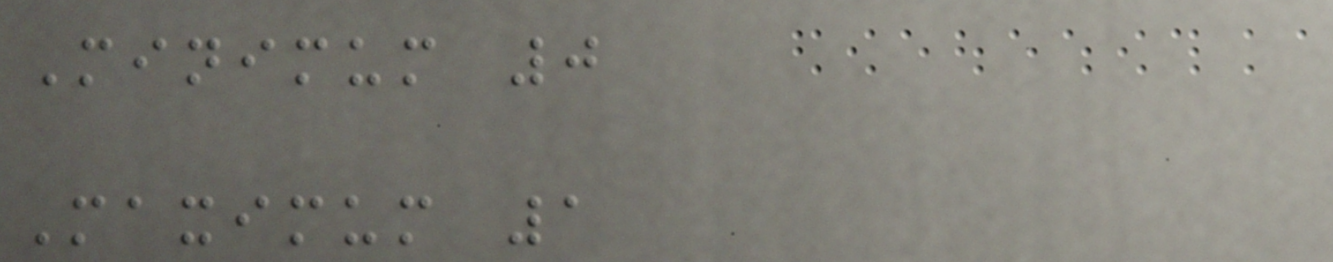Minimum 0
Maximum 1
